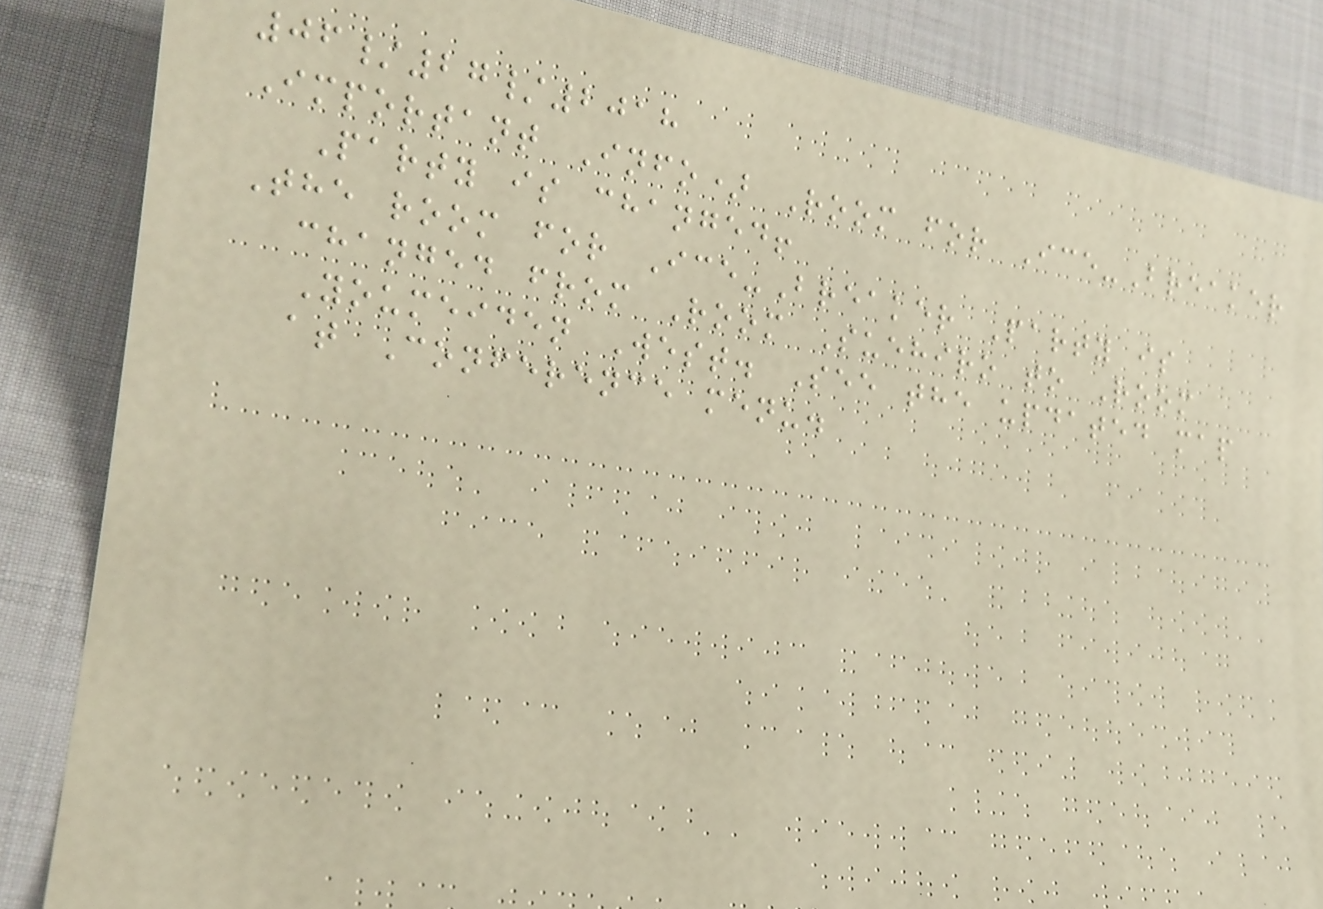06/27/2018
Important Info) Room for Ice-Breaker
Party is changed!
The room for Ice-Breaker Party is
changed from Room Suehiro to Room
Youmeiden West. See the updated map
at Conference menu.
